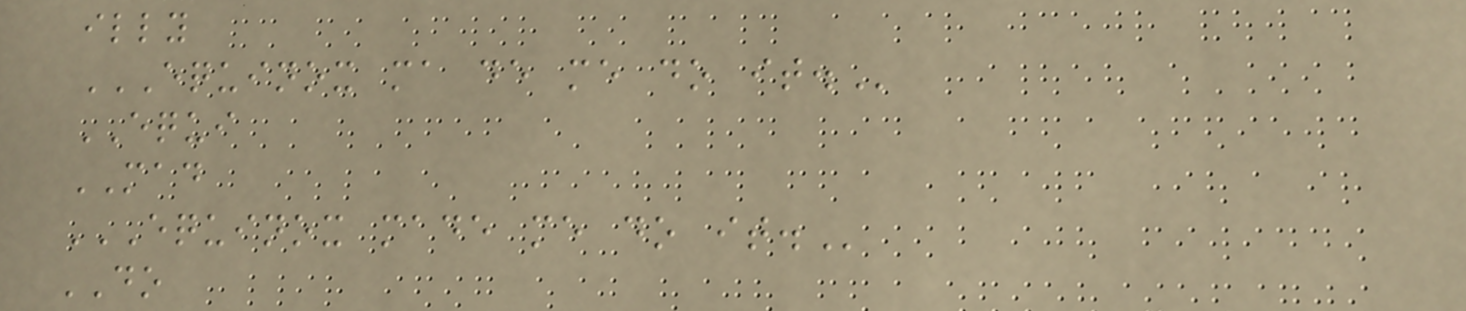illy
EQUINOX MA DE ME DO IT.
EQUI
MAD
EQUINOX MADE ME DO IT.
DO
